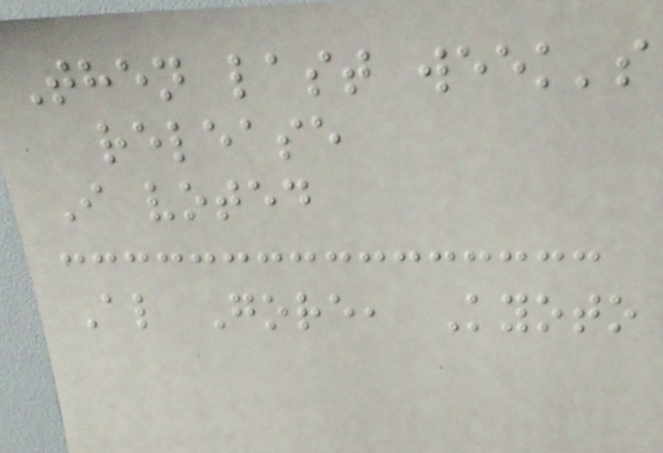Then last week's
release
I voted
Al Gore, Kyoto
